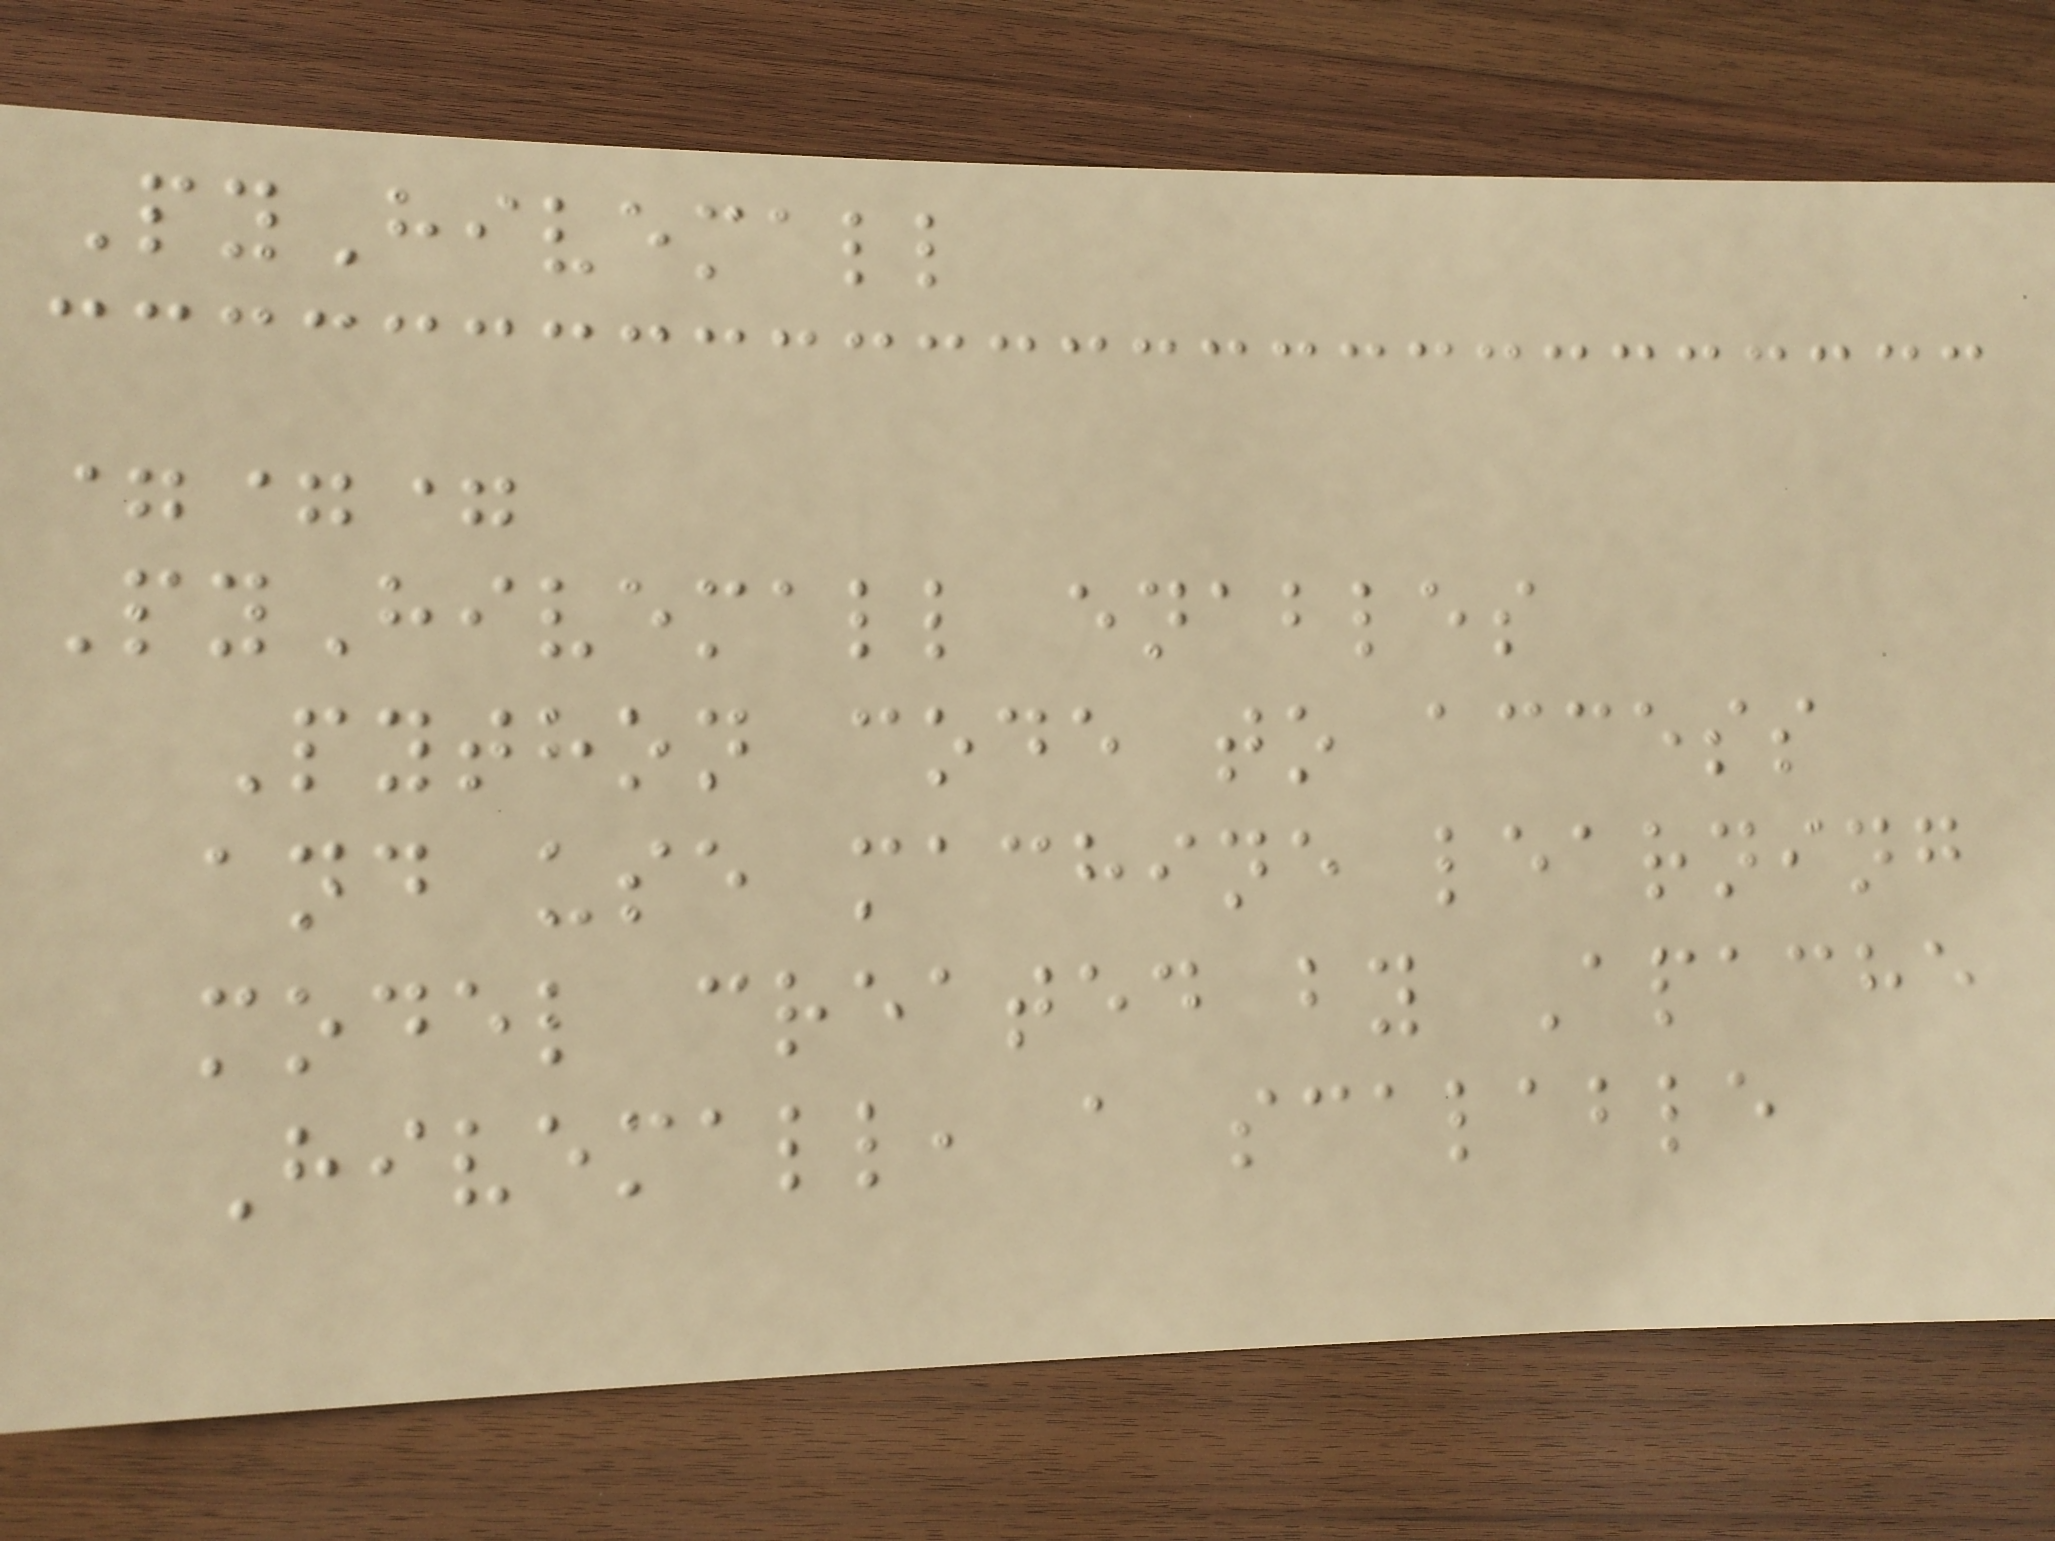PyHivemall
===
PyHivemall enables
Python code to access
and use machine learning
model created by Apache
Hivemall, a scalable
